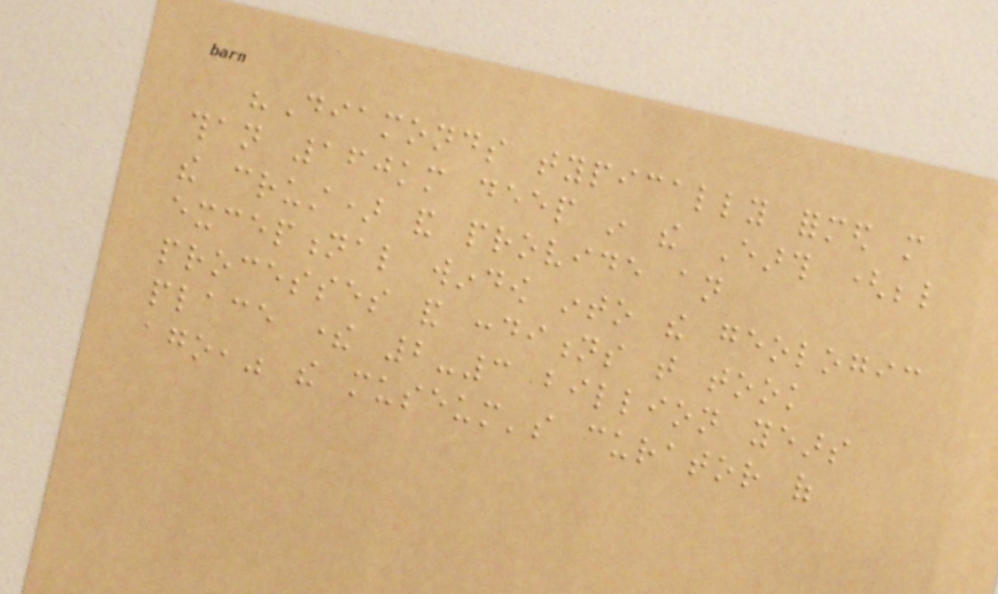"Diamonds typically formed more
than 160km deep in the Earth (below
the crust) and provide an
exceptional window into the geologic
processes and conditions that took
place there 2-3 billion years
ago," the museum's curator of
